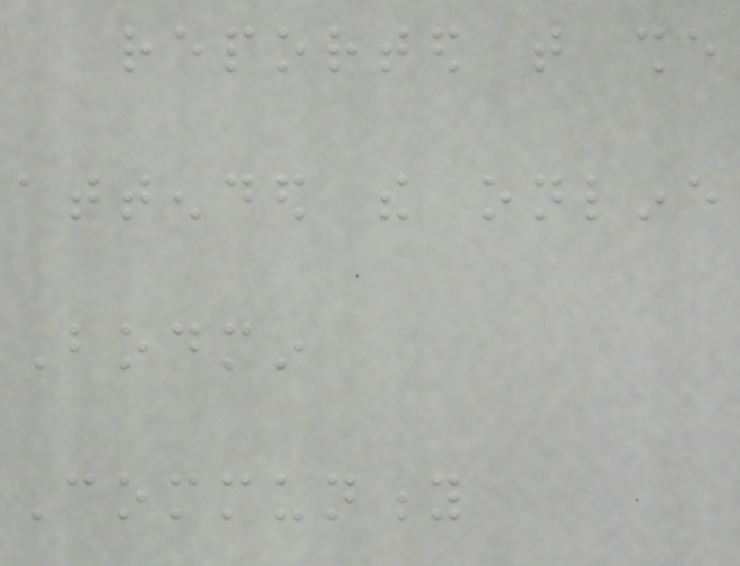reported that she
attended the online
Bodmin
Community
